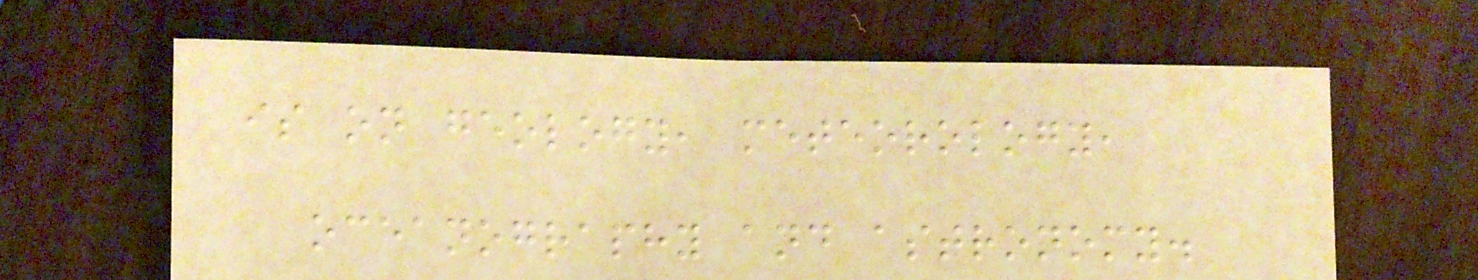is on geology, meteorology,
oceanography and astronomy.
